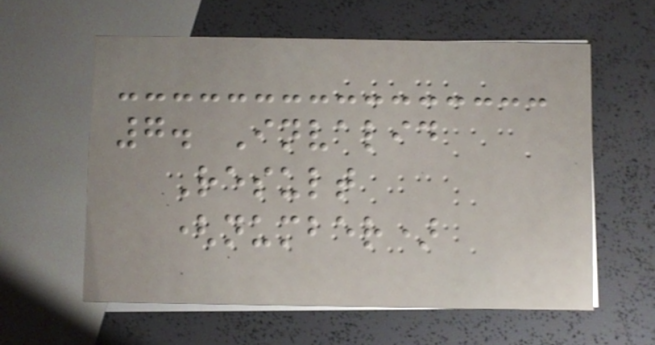7. Invalid
Result
(number)
